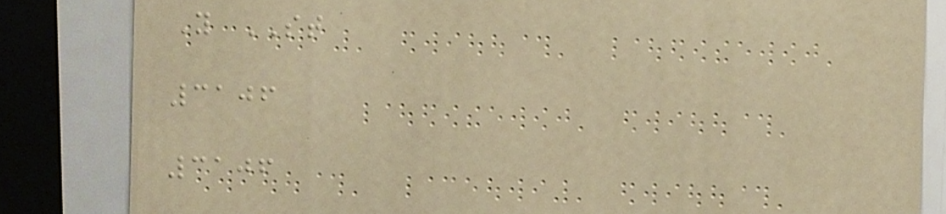Y ST
3106
3106
